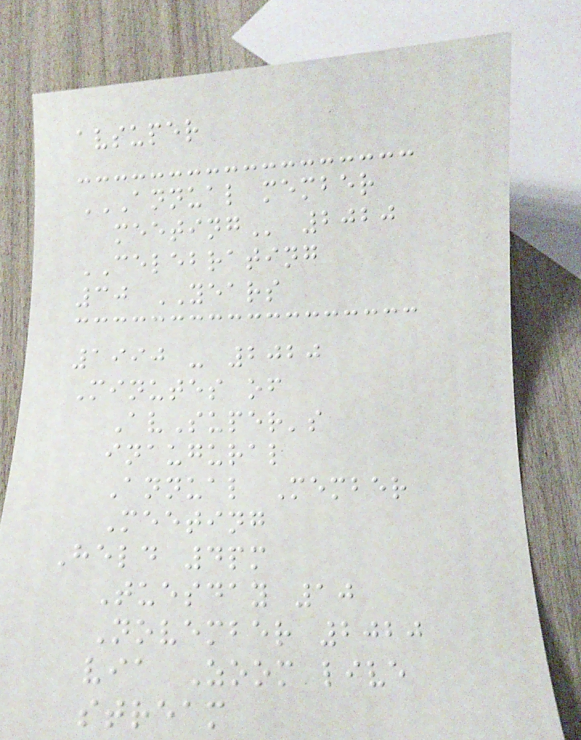avsuper
ANNUAL MEMBER
MEETING 2020
CELEBRATING
30 YEARS
1990 - 2020
Minutes of
AvSuper's
inaugural
Annual Member
Meeting
Held 4pm
Tuesday 10
November 2020
via Zoom live
stream
